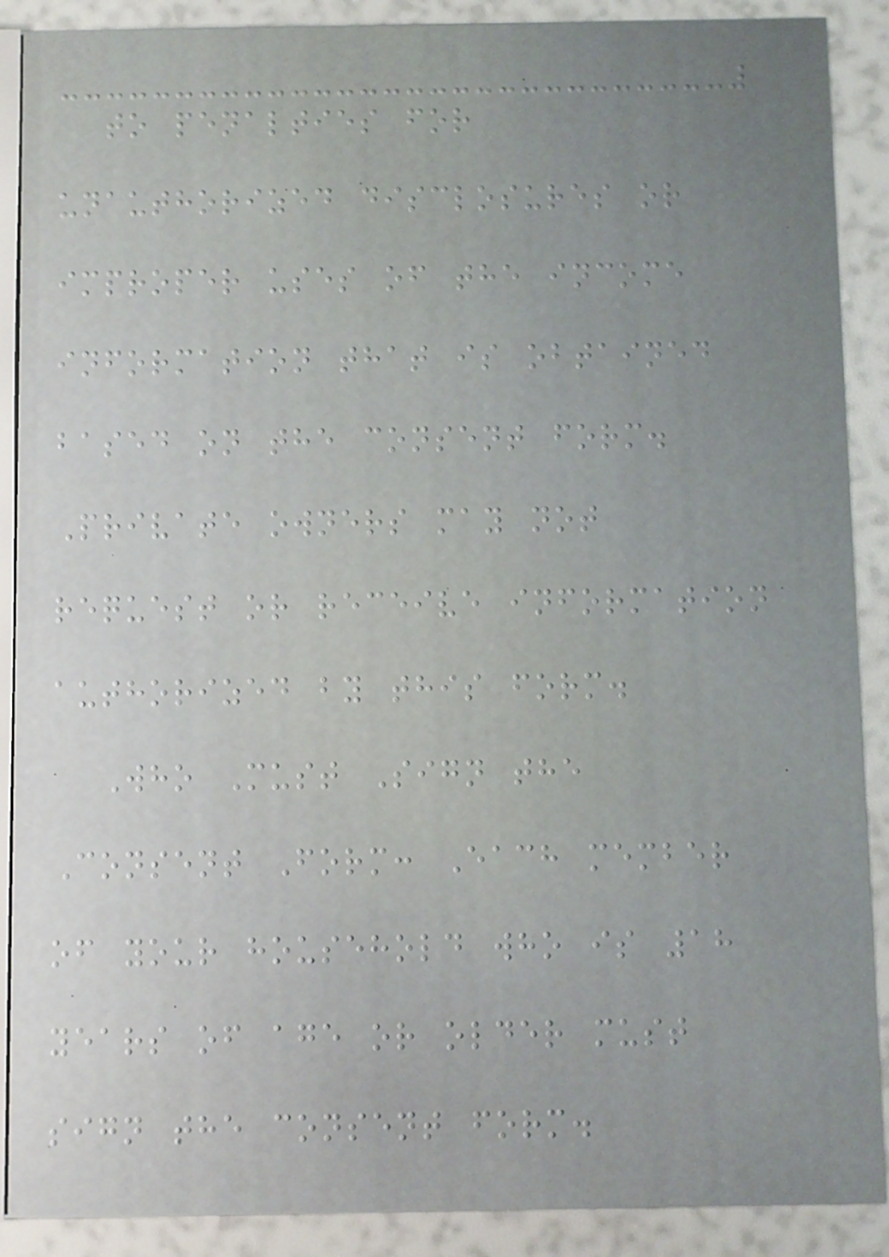to penalties for
unauthorized disclosures or
improper uses of the income
information that is obtained
based on the consent form.
Private owners may not
request or receive information
authorized by this form.
Who Must Sign the
Consent Form: Each member
of your household who is 18
years of age or older must
sign the consent form.
